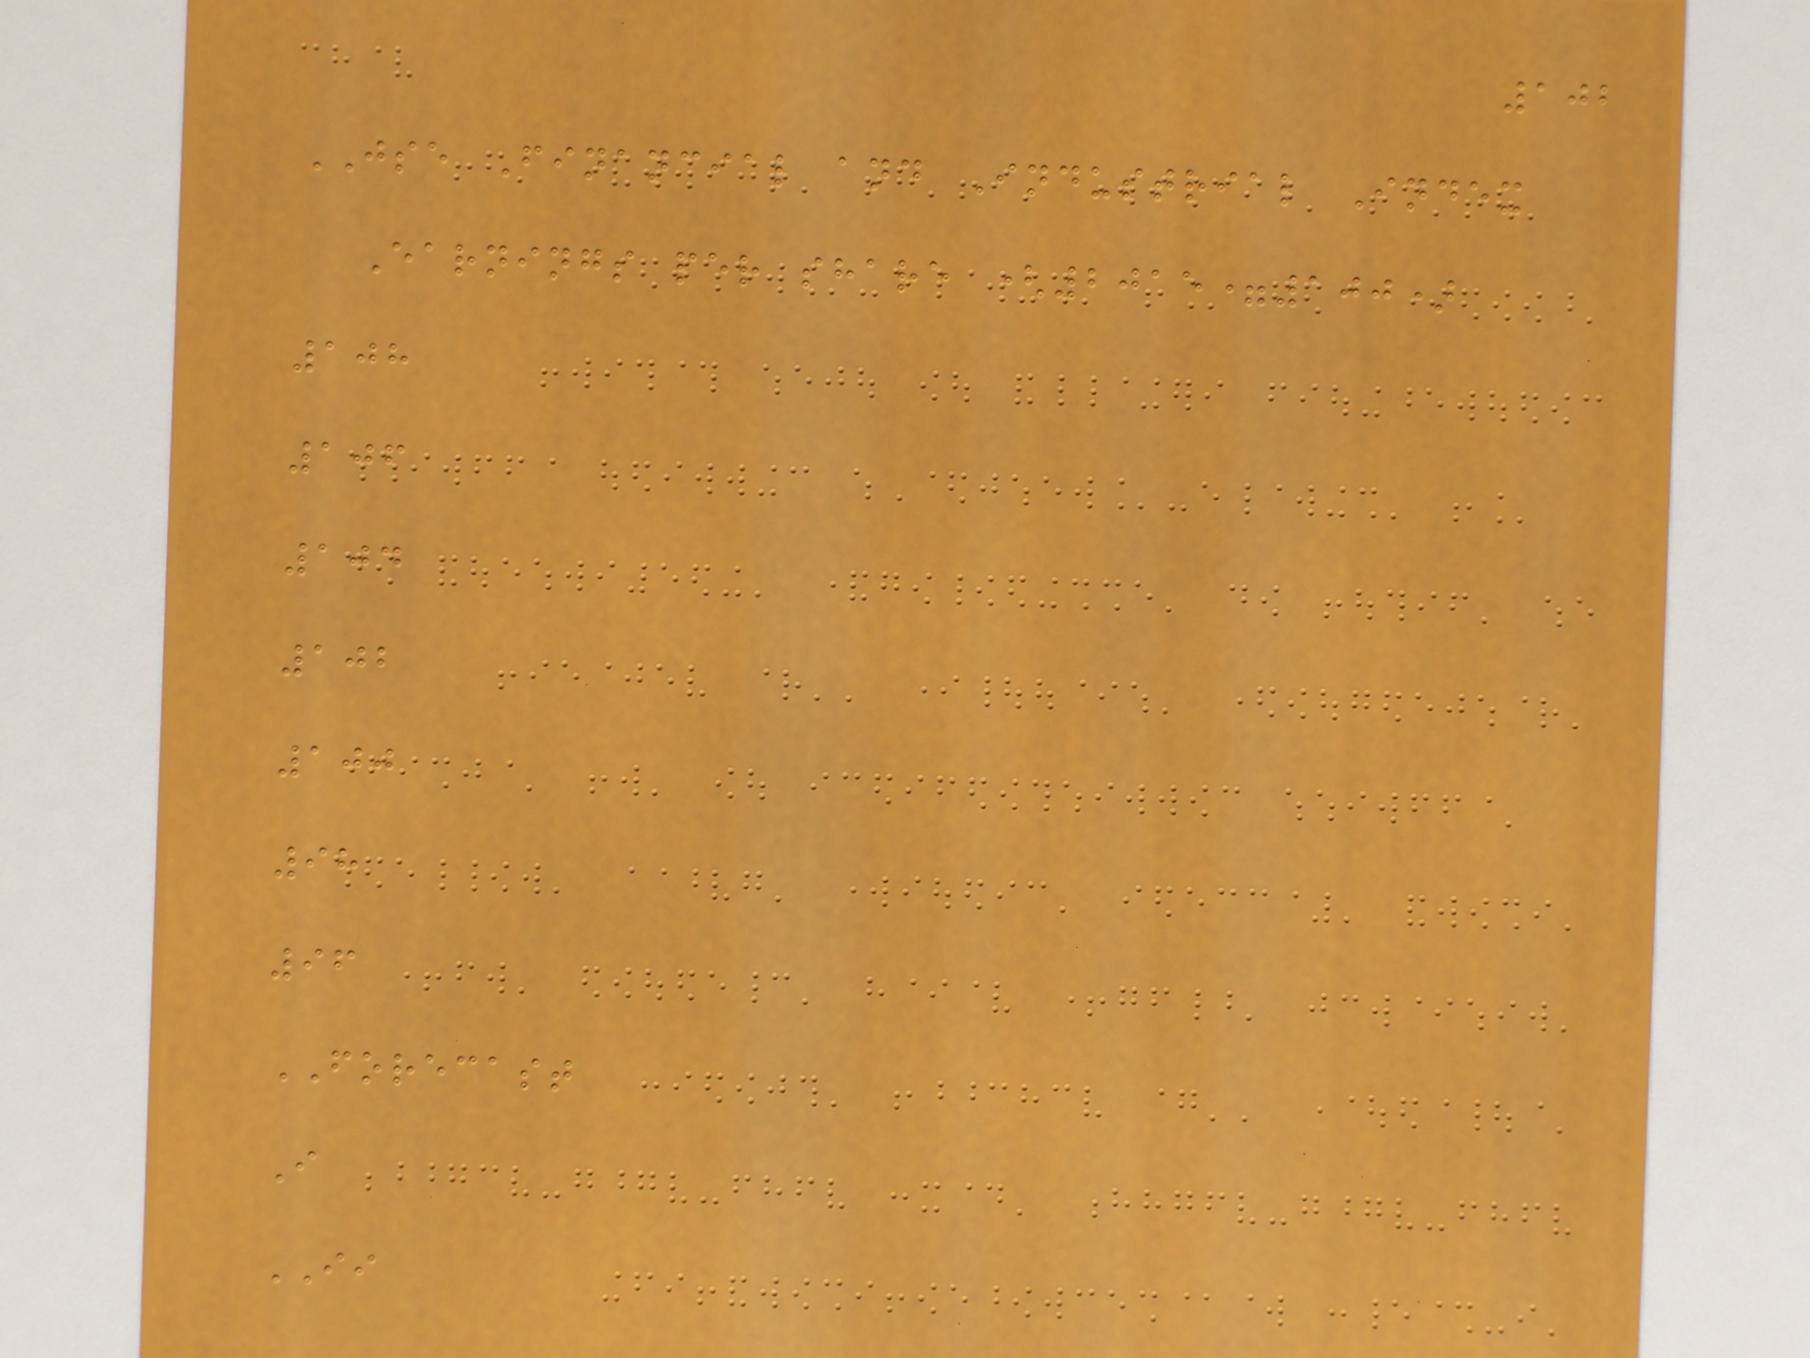102
JSE Financial and Industrial Index
Earnings per share (2015=100)
108
106
104
102
100
98
96
FORECAST
I
II
